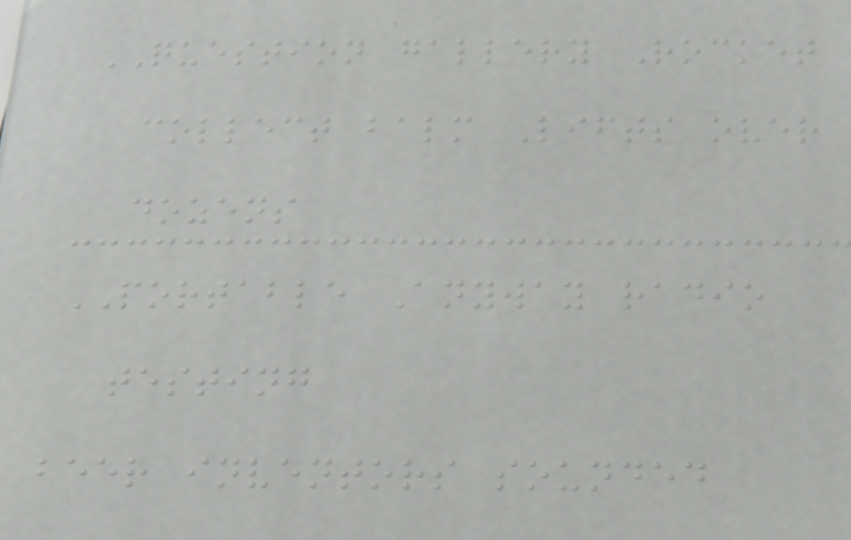QUESTION gallery Rocket
collect balm Lifts over
dozens
PORTABLE Anyway radio
testing
beer inventors sounded
